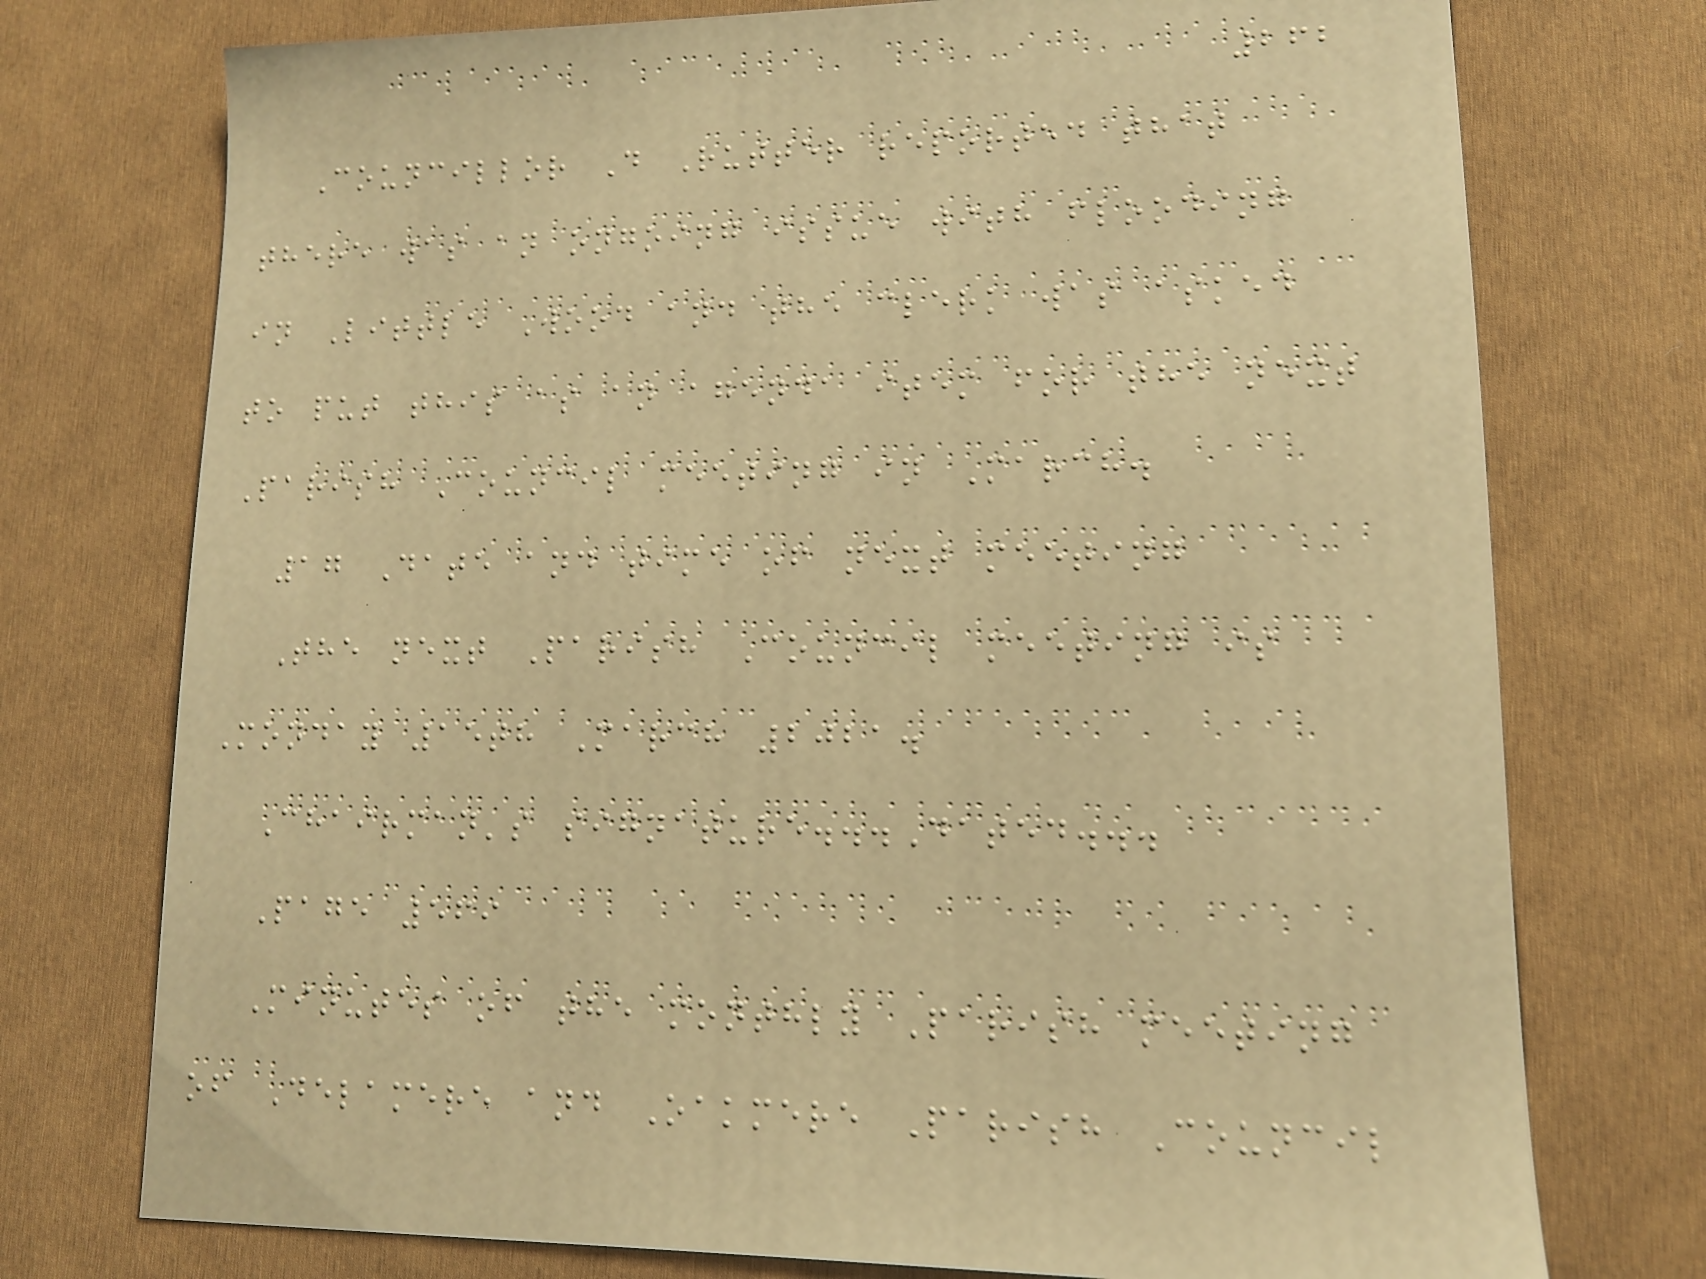262
Councillor D Rutter reported that
there was an ongoing issue with flooding
in Little Wood and the clerk was asked
to put this as an agenda item for the next
Parish Council meeting in March.
17 Date and time of next meeting
The next Parish Council meeting is
Monday 15th March 2021.
Chairman's signature...Dated...
Page 569
Minutes of the monthly Parish meeting
of Delamere and Oakmere Parish Council
